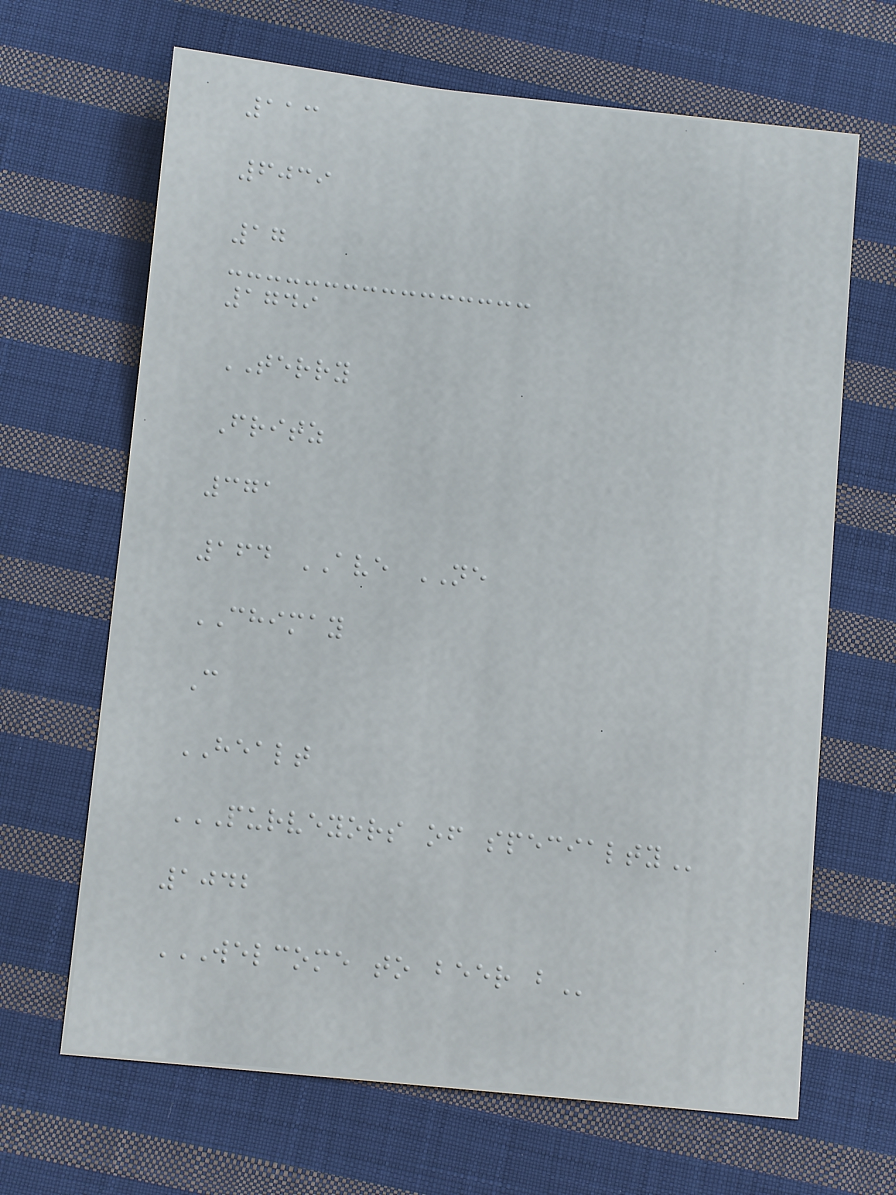113
6039
17
1749
TERRY
Fritz
371
164 AVE NE
CHIMAY
C
HEALT
PURVEYORS OF SPECIALTY
1042
WELCOME TO BEER B
